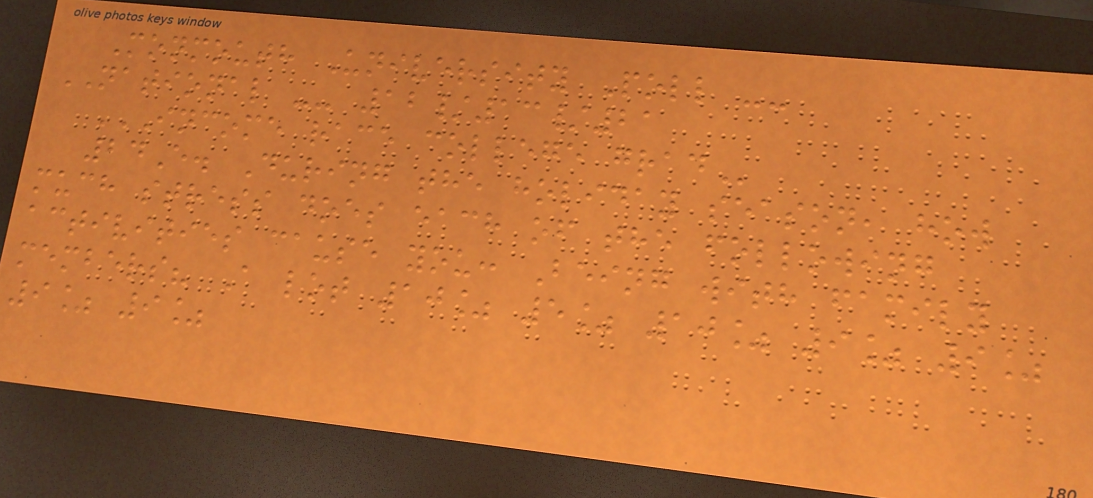Monmouth University Poll --
NATIONAL -- 12/13/21
INCOME RACE COLLEGE GRAD
24E. During the holiday season, how
much stress does each of the following
activities cause you: Being with family
members? A lot 10% 5% 10% 9% 9%
9% 9%
